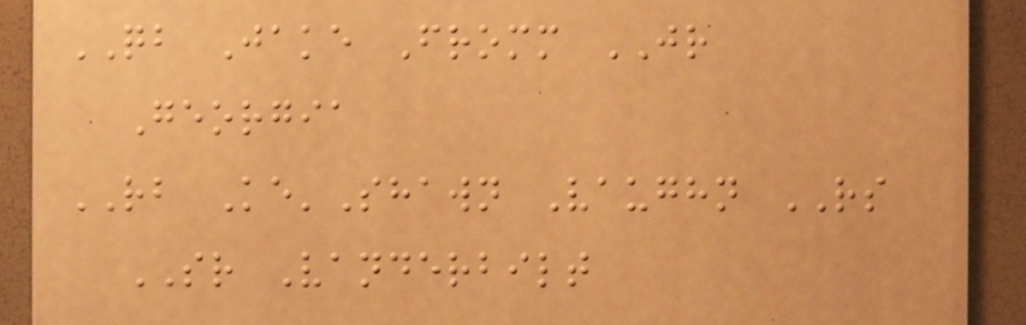QB Jake Fromm JR
Georgia
RB Ke'Shawn Vaughn RS
SR Vanderbilt
